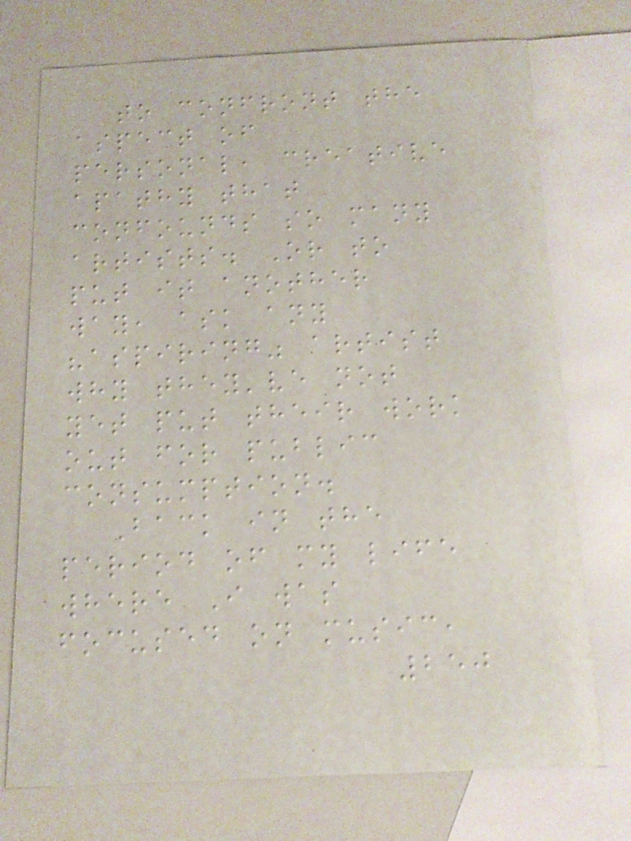to confront the
aspect of
personal, creative
apathy that
confounds so many
artists. Or to
put it another
way, ask any
"aspiring" artist
why they've not
yet put their work
out for public
consumption.
Back in the
period of my life
where I was
focused on music,
250
